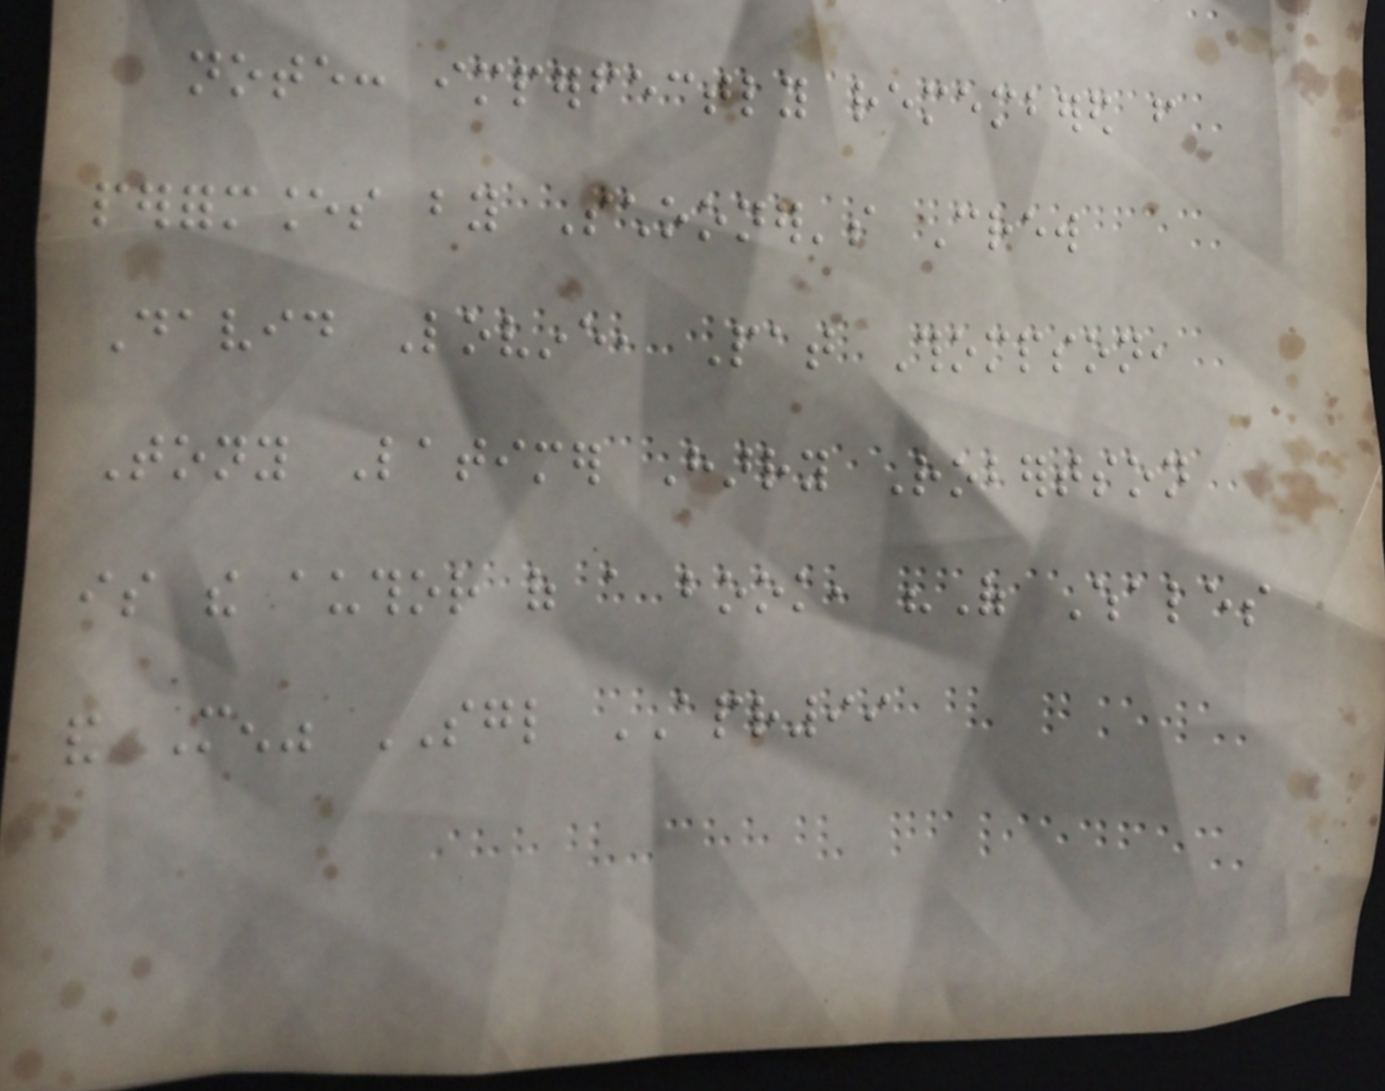note: imperfectly remembered from
performances by Schooner's Crew
David Lovine, Pat Thompson,
Tony Latimer Harry Robertson
is the author of a book, "Of Whales
and Men" SGL APR99
